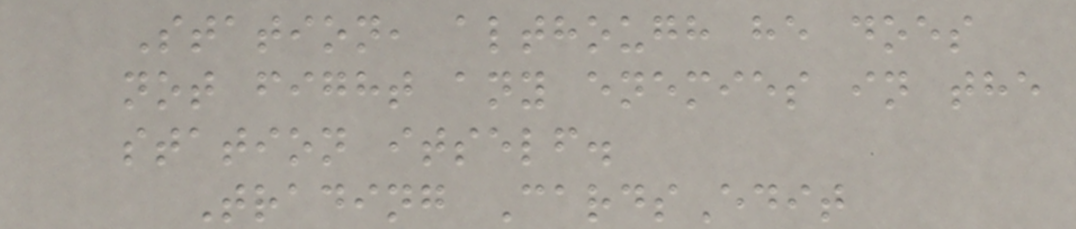Station, although he does
not fight any enemies in the
station itself.
Trading CardsEdit
